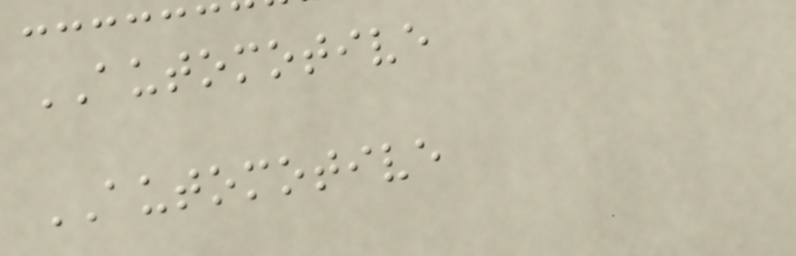AUTOMOTIVE
AUTOMOTIVE
